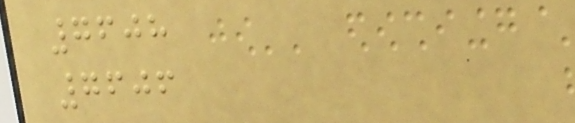7608
7606
